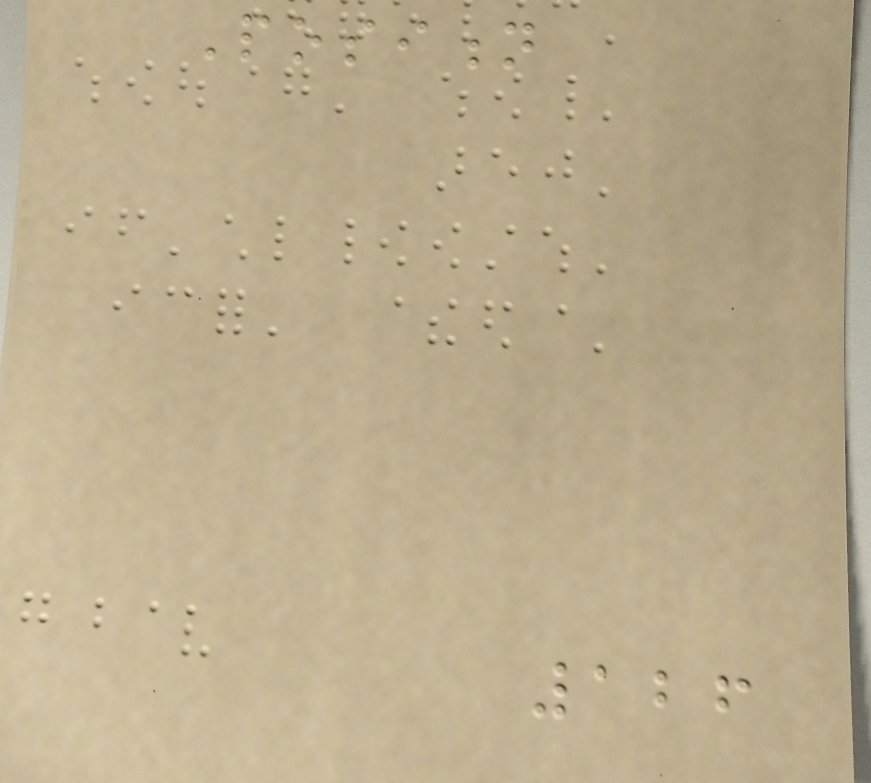Position
126
